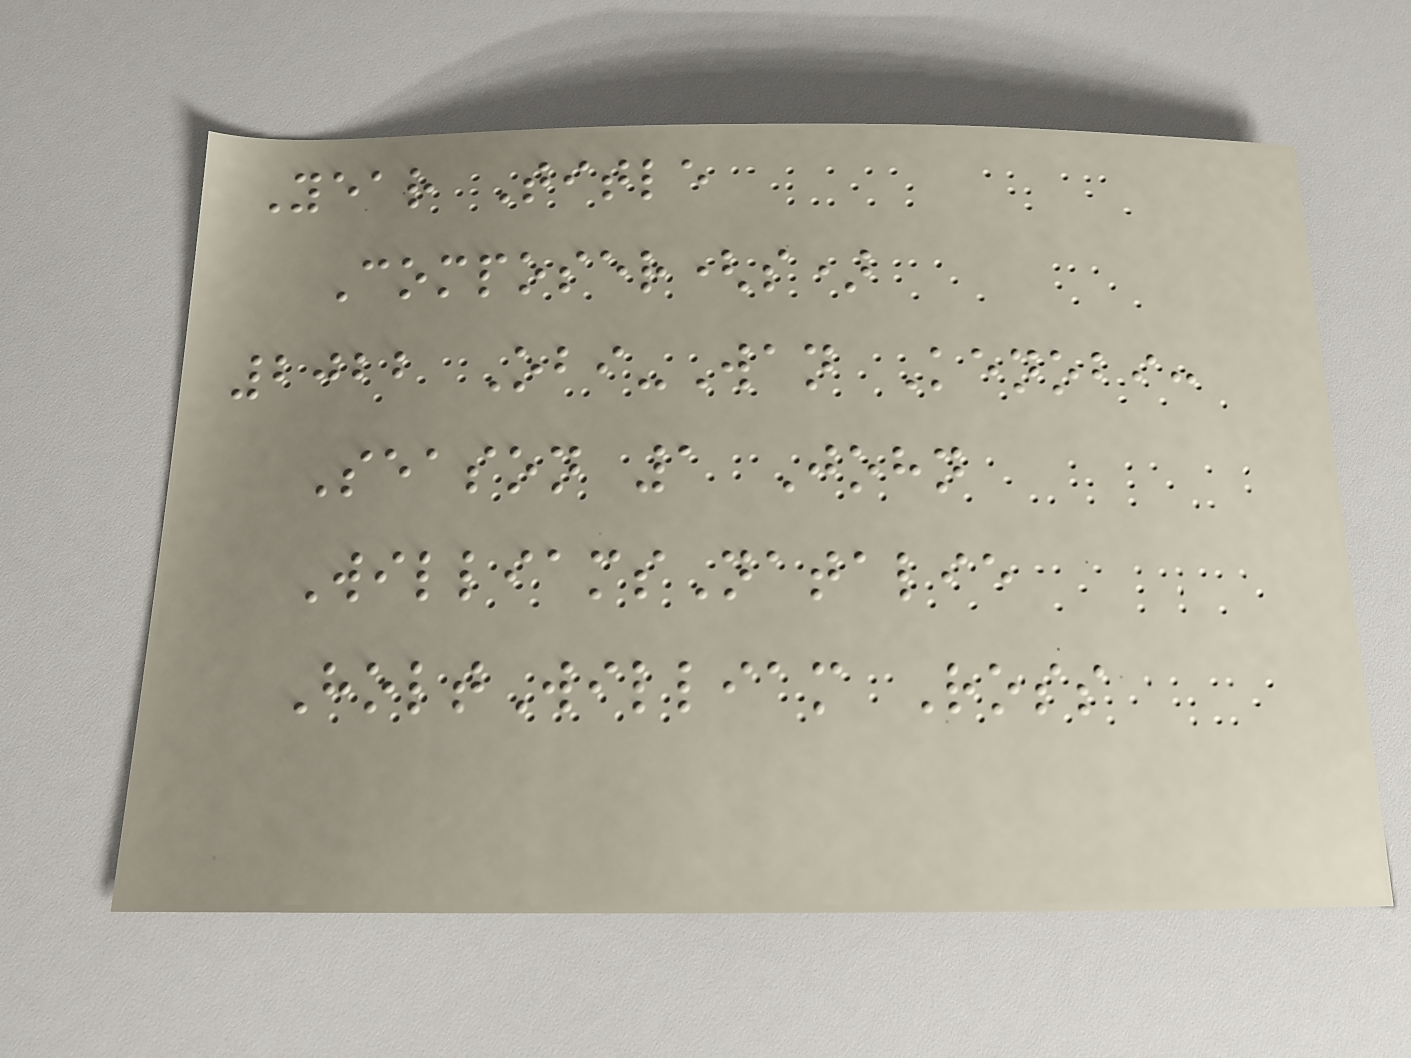Year Title
Composer(s)
2022 Obi-Wan Kenobi:
Season 1 John
WilliamsNatalie
HoltWilliam Ross
